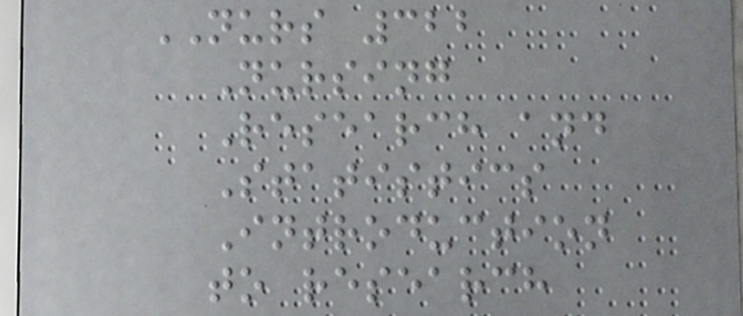NURS 322
Nursing
Research and
Statistics
Introduction
to research
